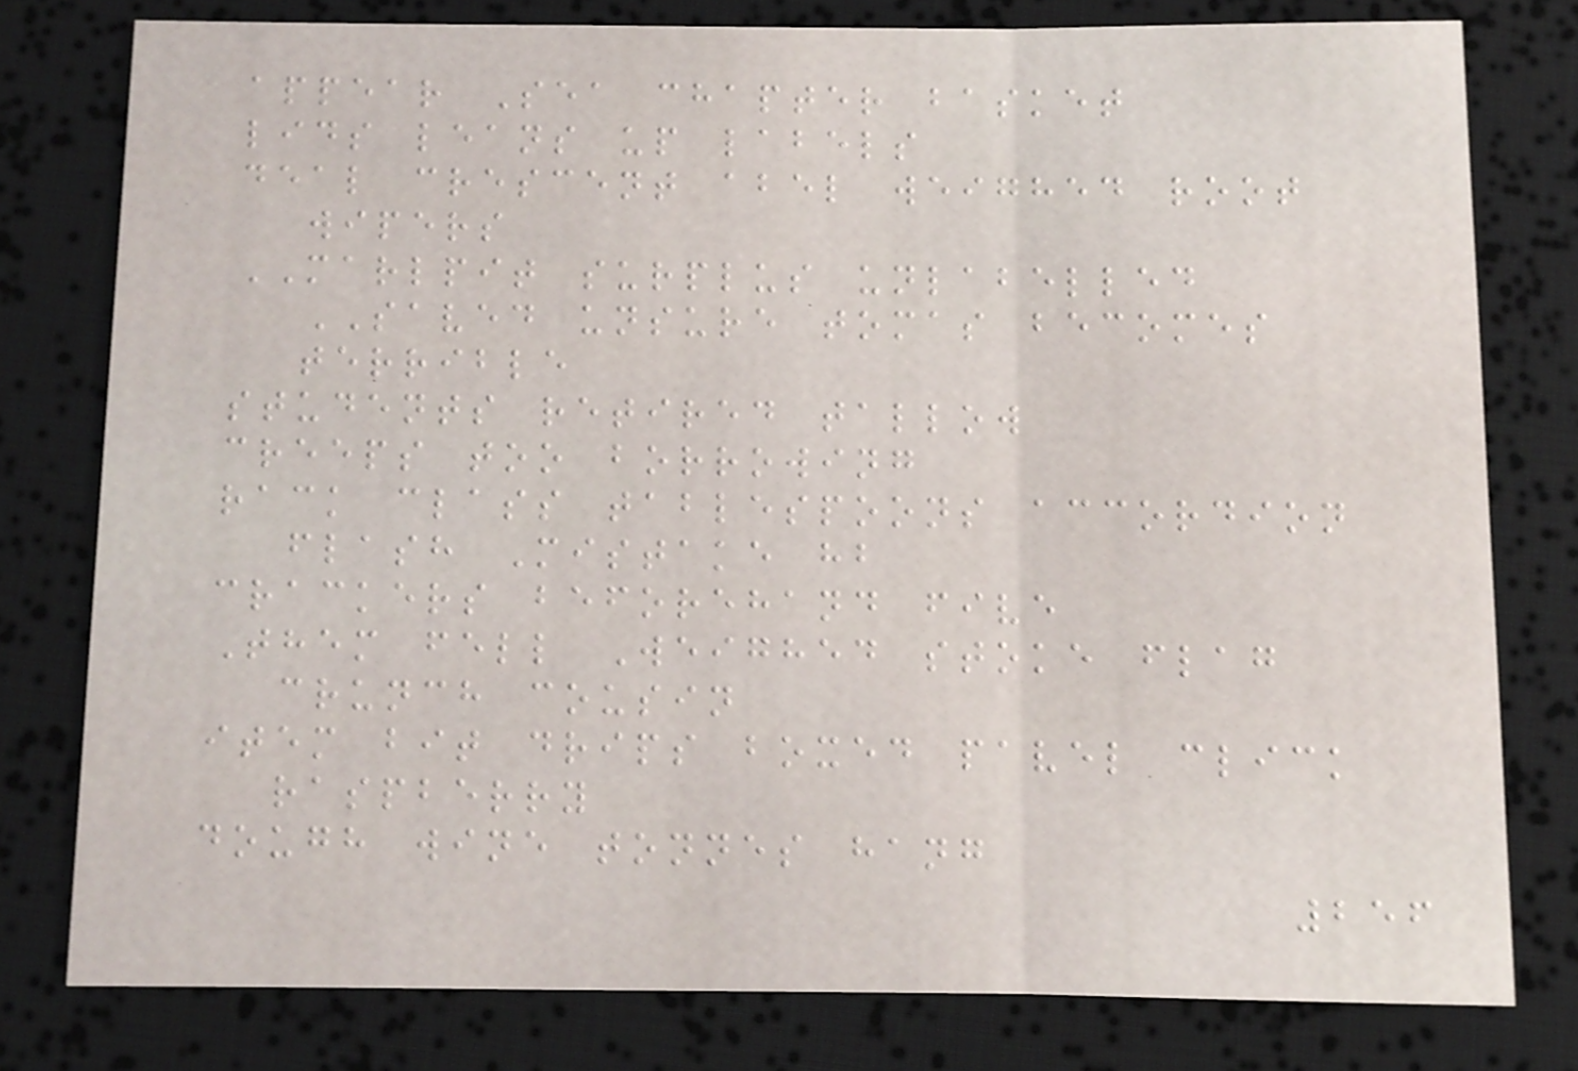appear Sea chapter basket
lids leans up labels
deal crescent abel weighed root
wipers
MARLPIT surplus unlabelled
SAVED unsure tomas becomes
terrible
students retired tallow
creeps too borrowing
rack class tablespoons accordion
flash Mistake hb
crackers beforehand five
Them fell Weighed stoke flag
crunch cousin
item bit drips boxed pavel click
raspberry
dough wine tonnes hang
256
